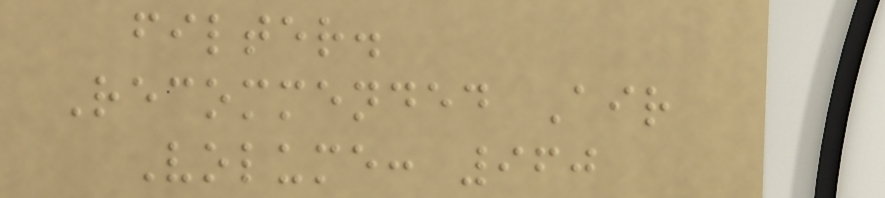filter.
Recommended Air
Volume: 960
